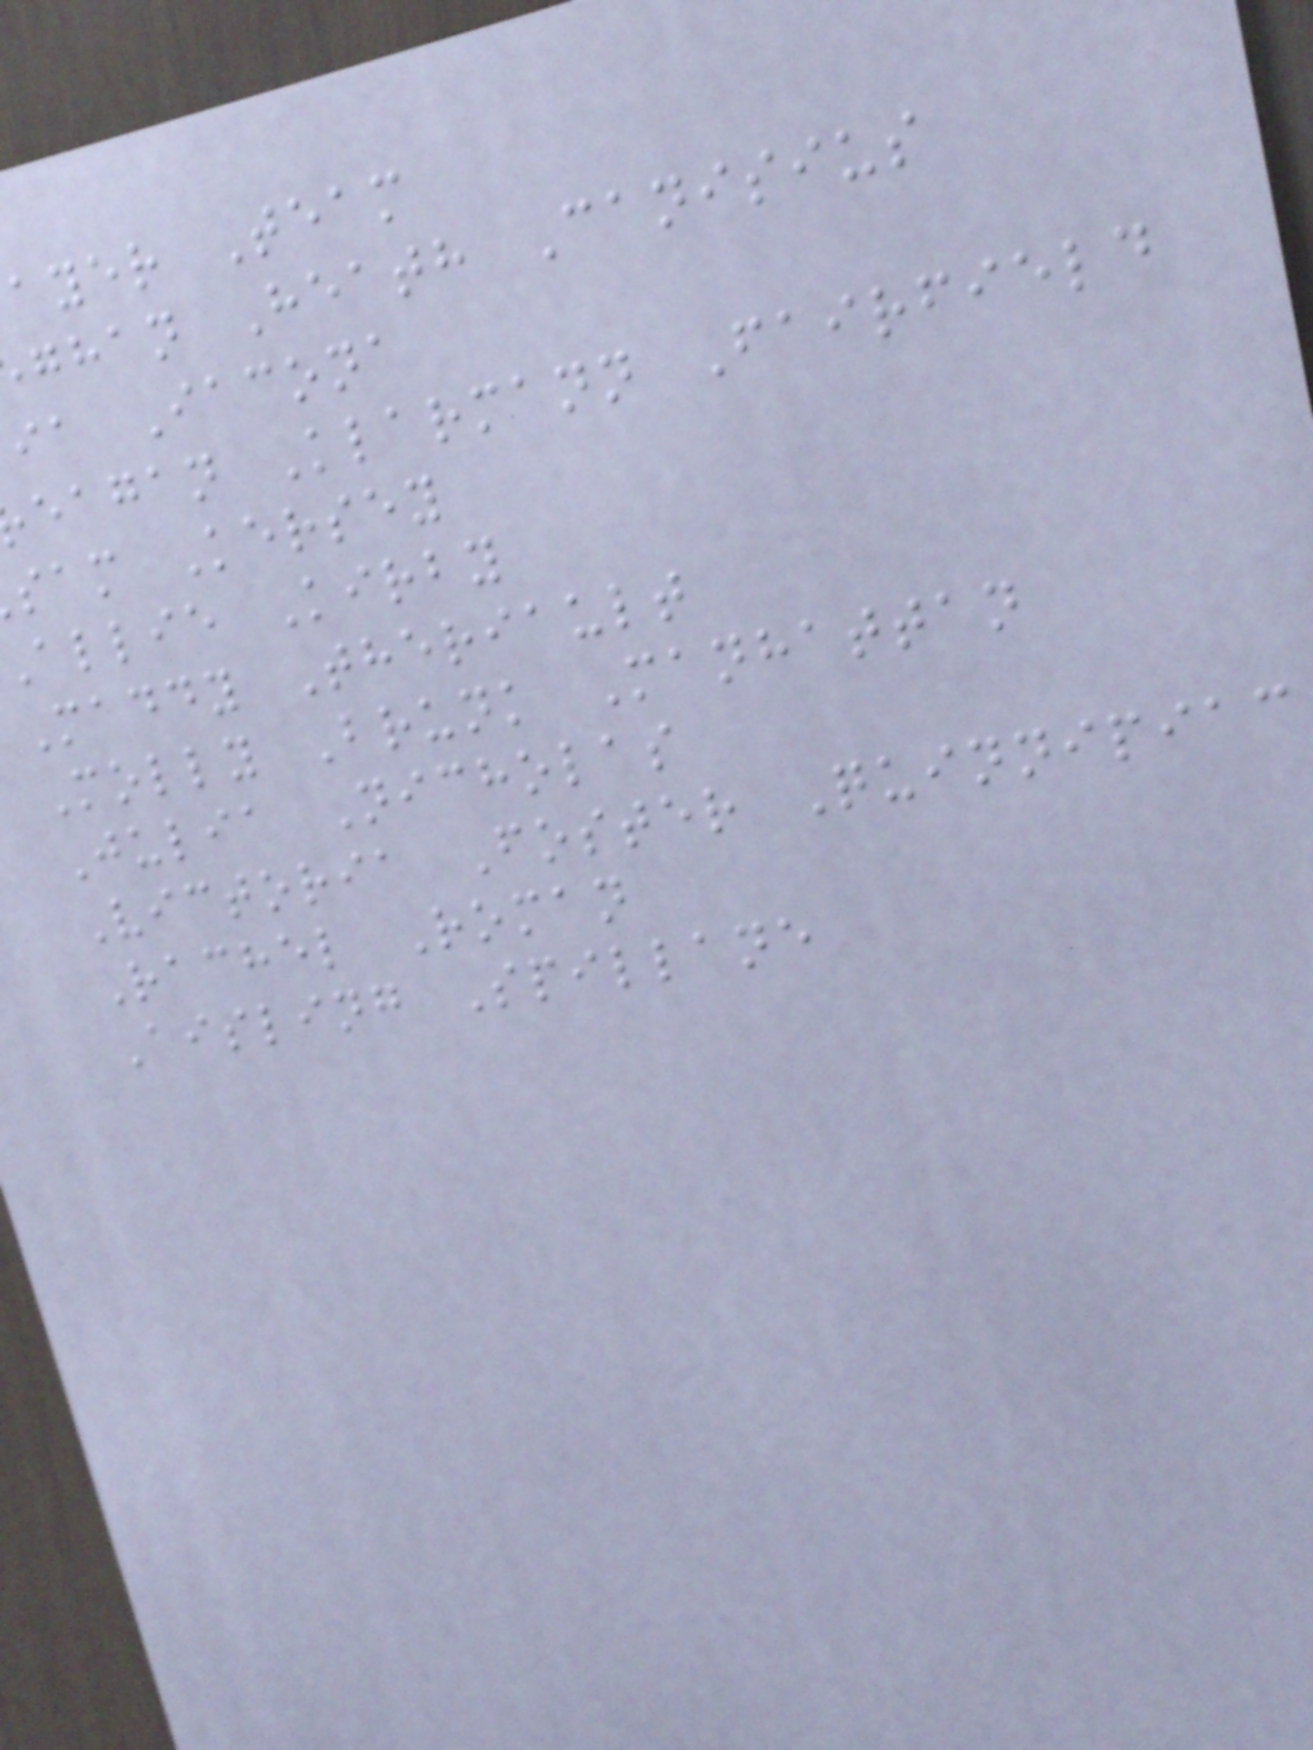ayer Team
ghan Heath Canisius
ia Iacona
eagan Klarmann Fairfield
sam Kersey
allie Kirby
Maddy Theriault
Molly Brunk Manhattan
Julia Nicholas
Victoria Foster Quinnipiac
Rachel Roman
Aisling Spillane
